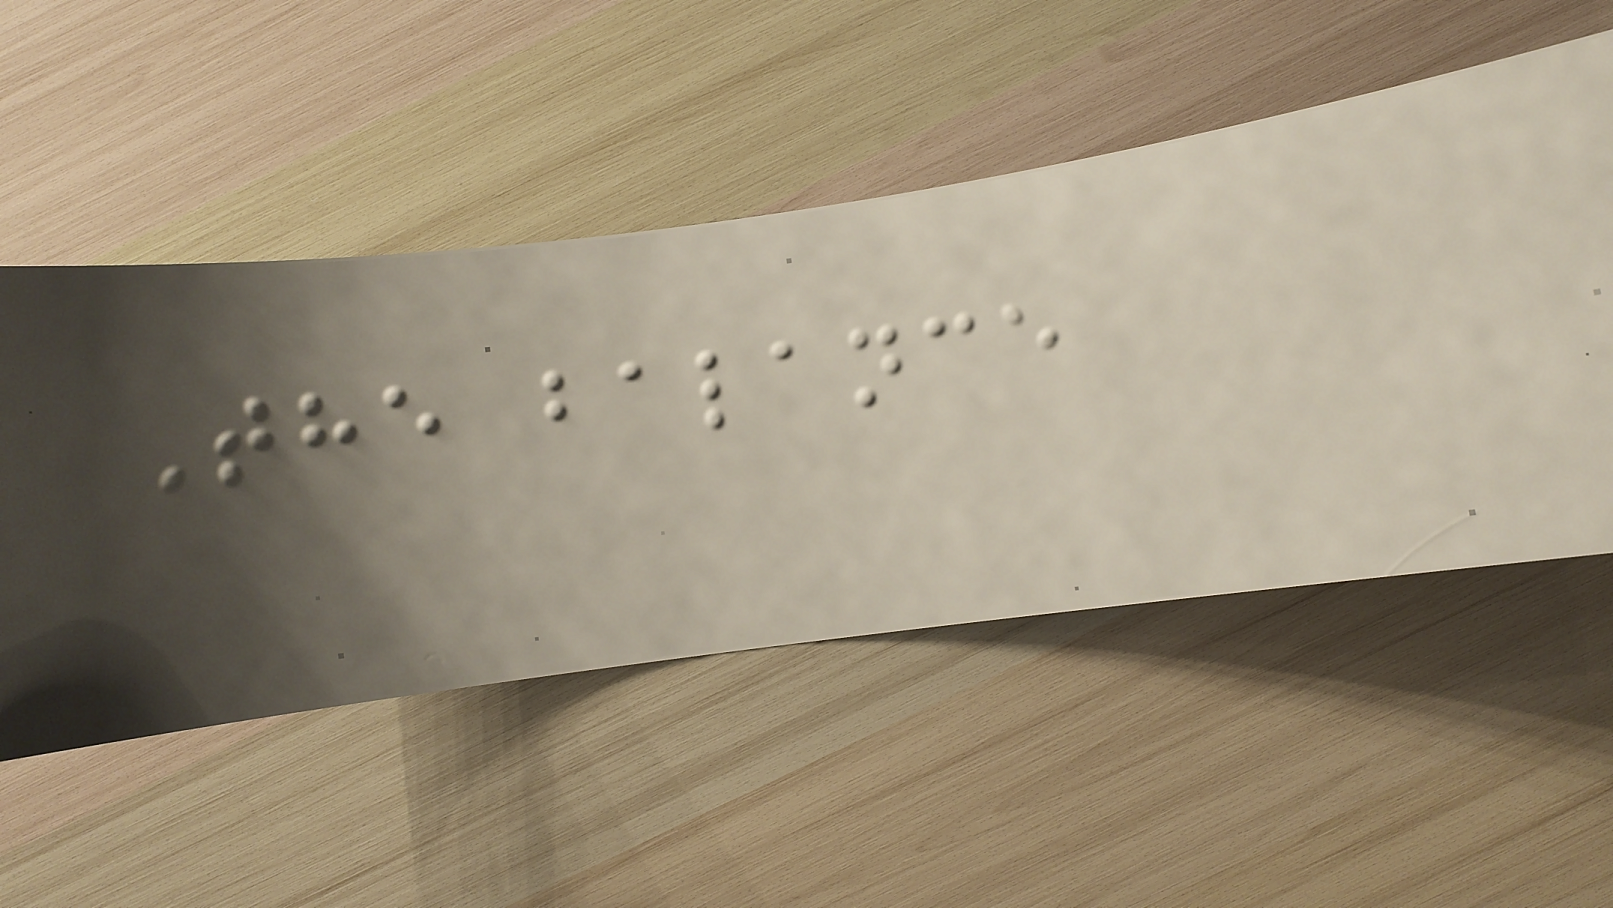The balance
